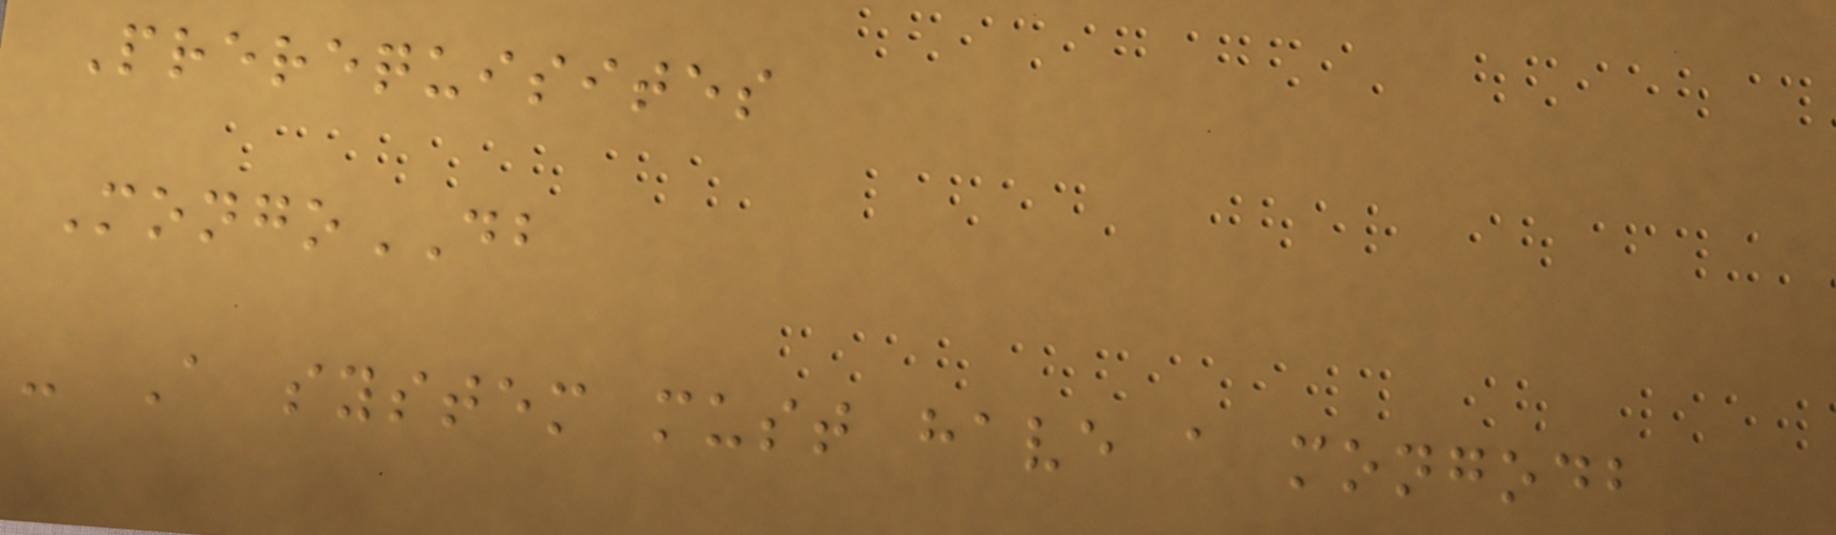Prerequisites
MongoDB
- A system must have a mongodb
